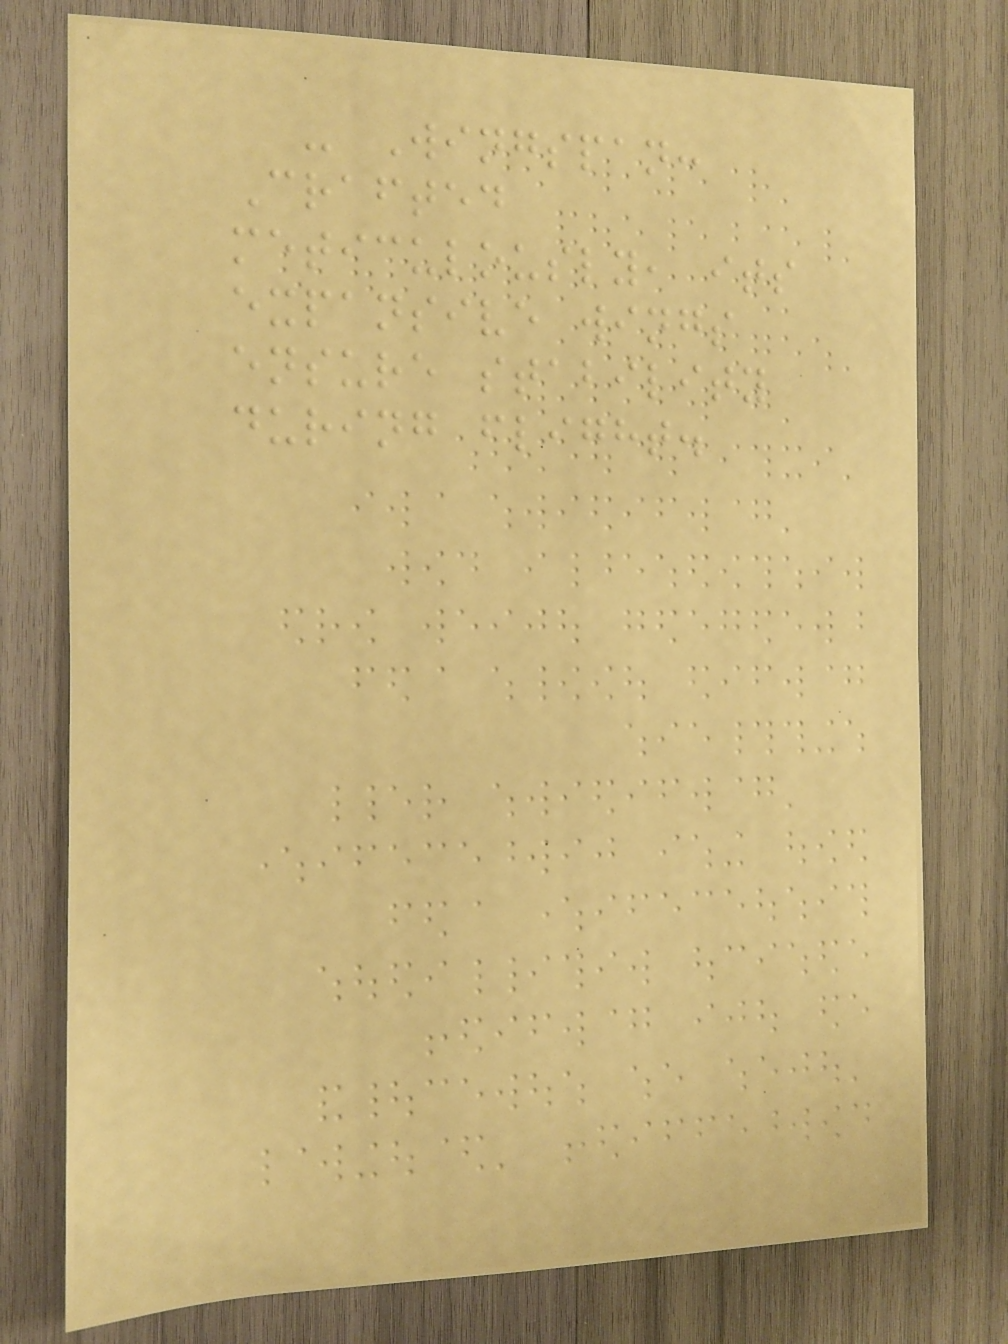- Wingspan:
Crafted
meticulously, its
expansive wings
ensure stability
during flight.
